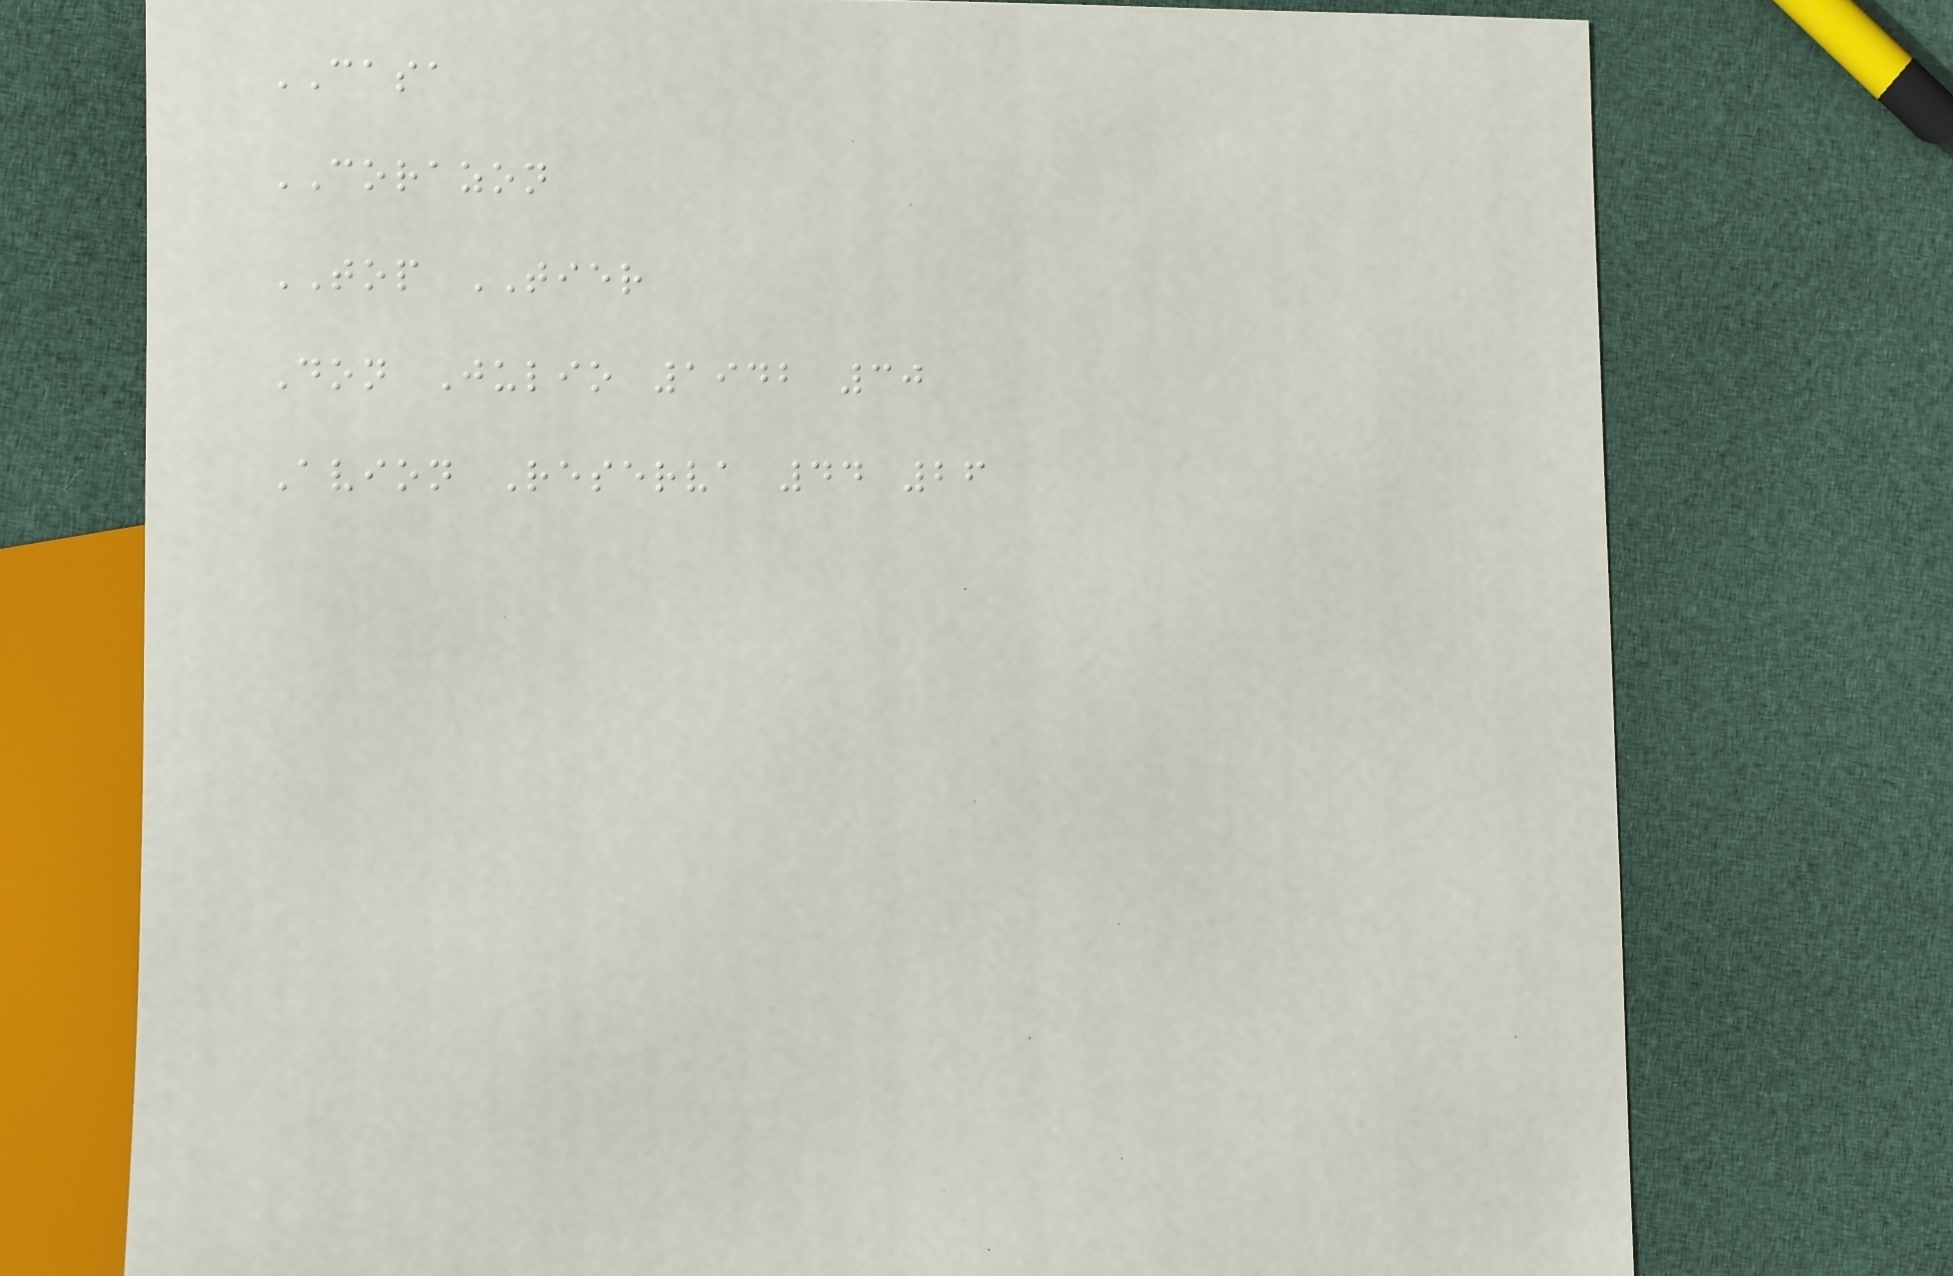CASA
CORAZON
TOP TIER
Don Julio 1942 30
Avion Reserva 44 26
